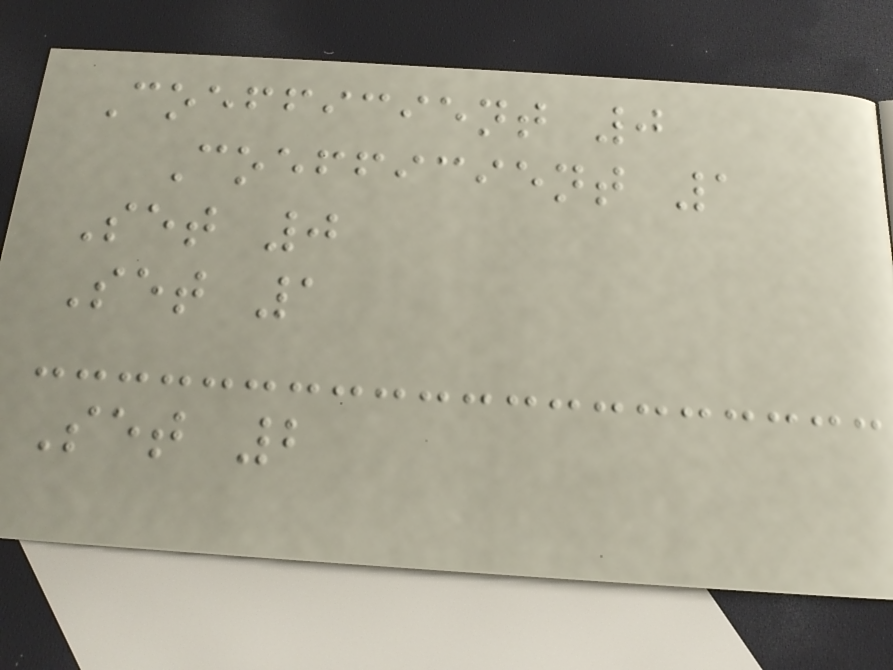Coefficient 0
Coefficient 1
Set 0
Set 1
Set 2
